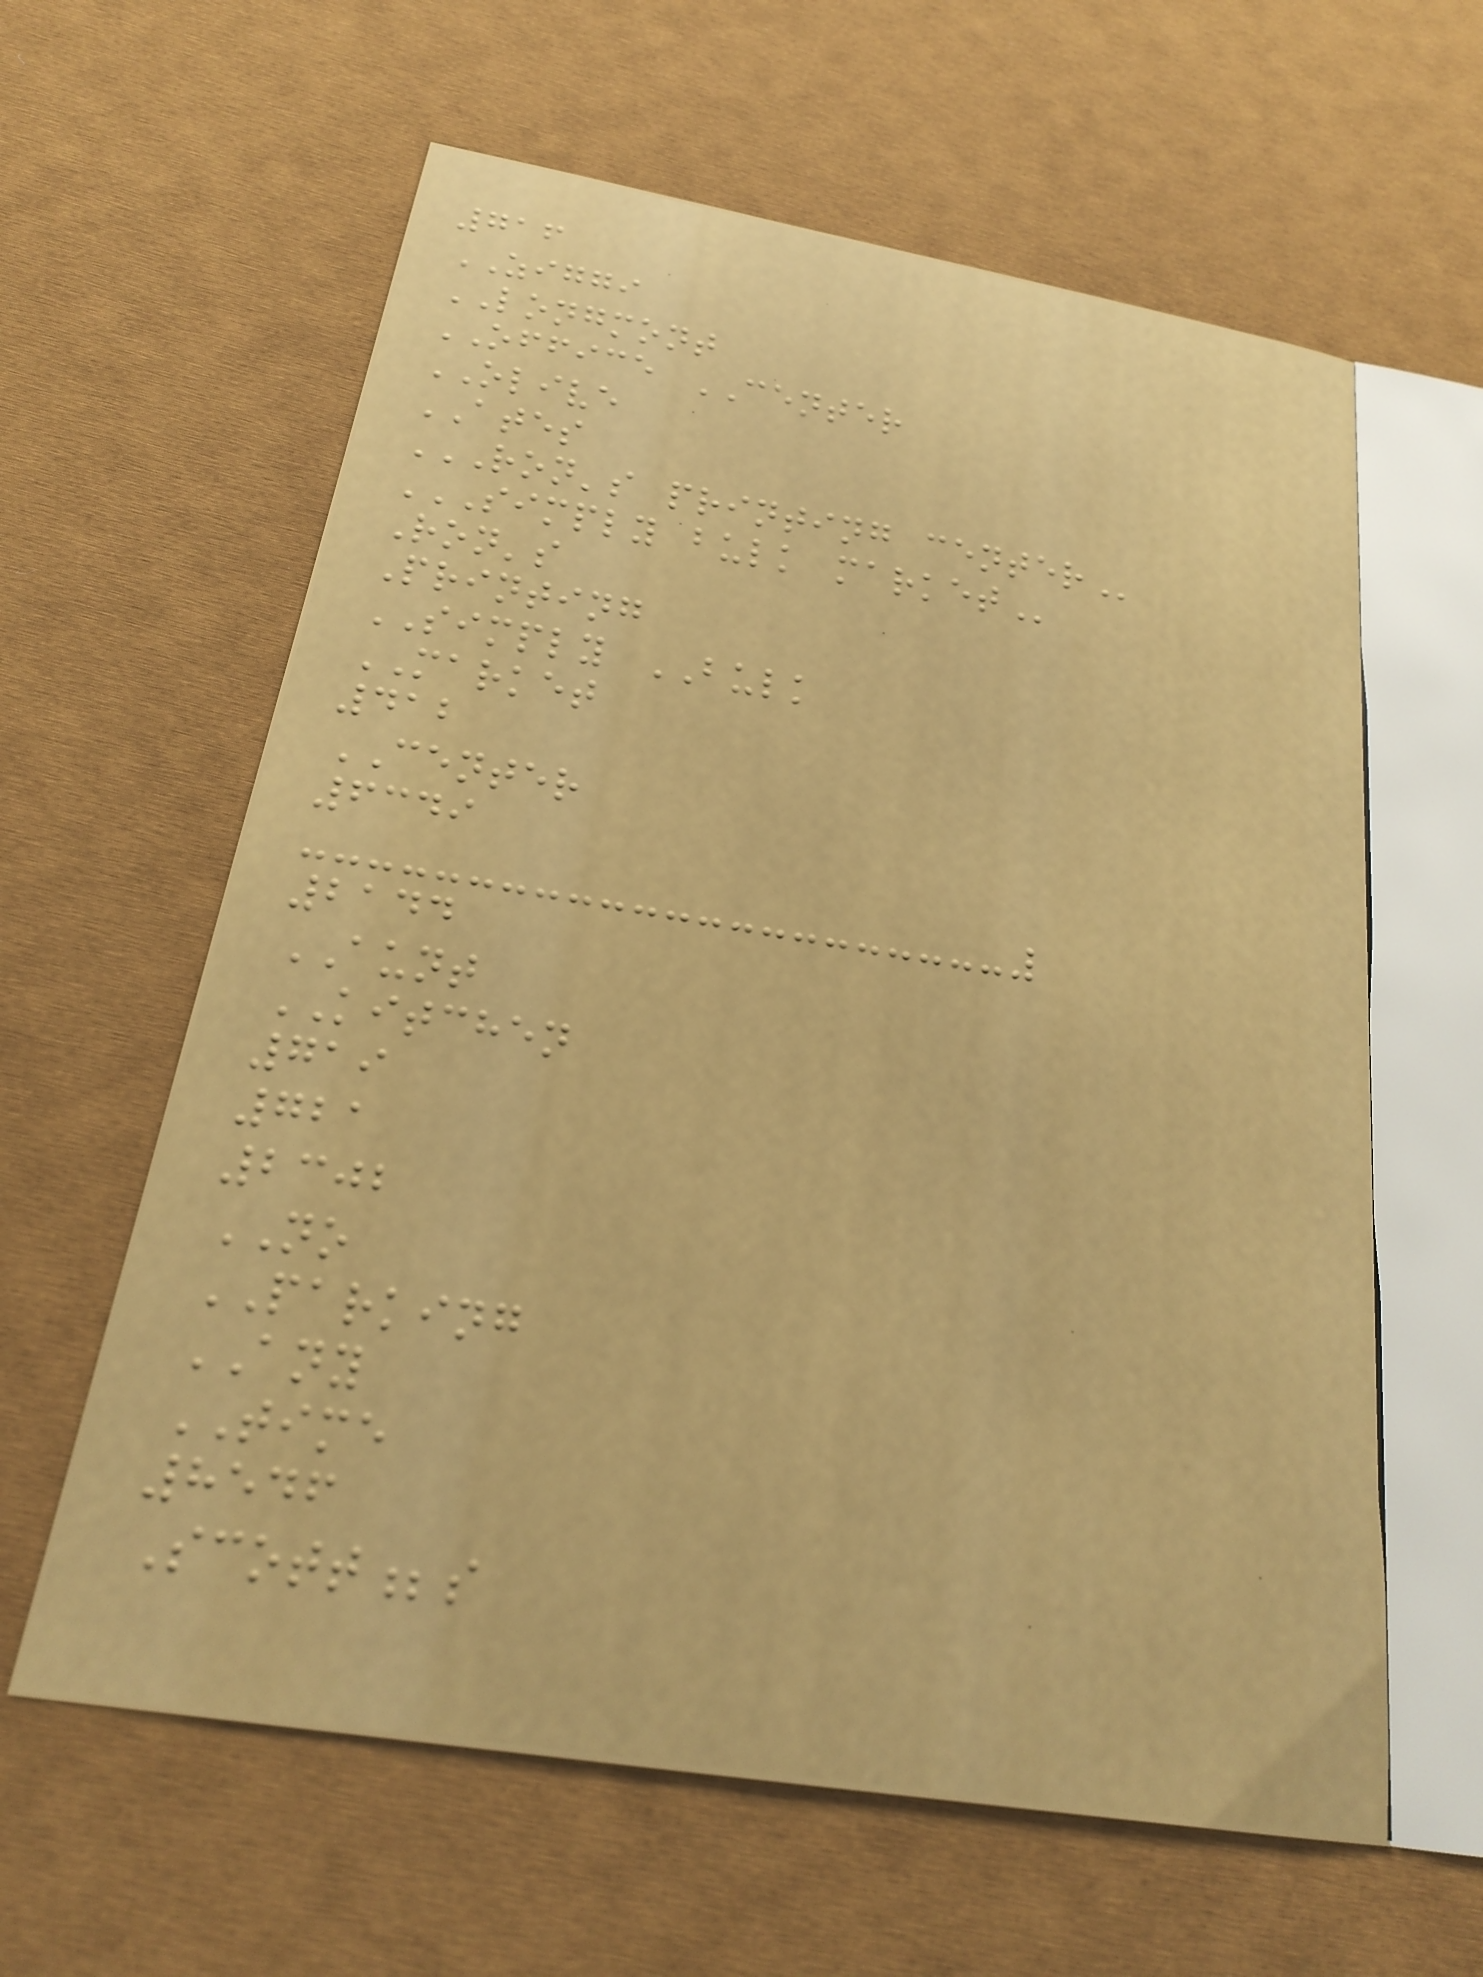716
ZIGGI
LONGMONT
OFFICE CENTER
OLIVE
ATES
RON'S PRINTING CENTER
SIMPLY BULK MARKET
Ron's
Printing
SIMPLY BULK
MARKET
412
CENTER
6349
2144
AUNT
KITCHEN
719
721
2302
NO
PARKING
ANY
TIME
8546
Scott;s
